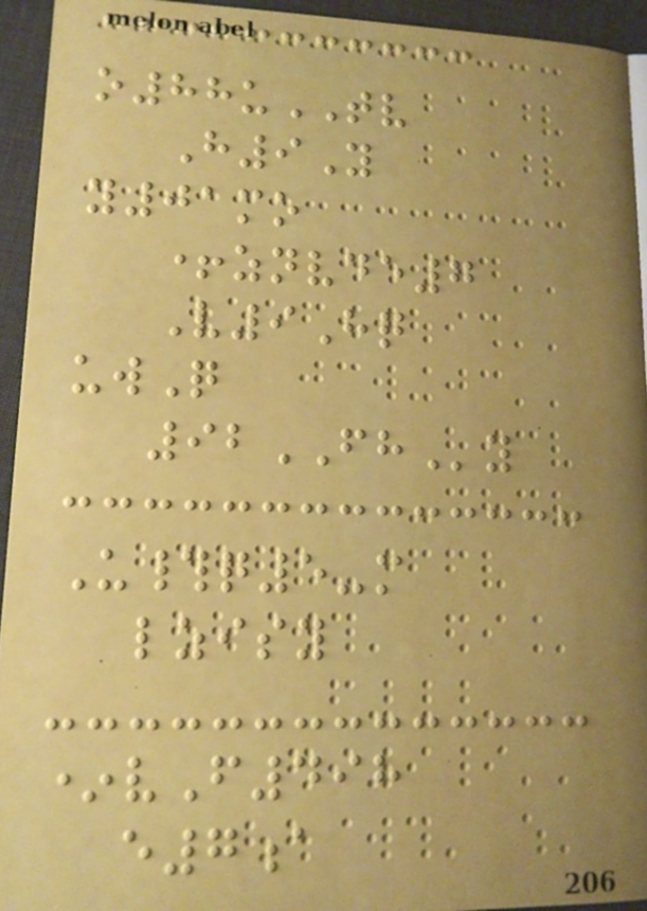o88uTV
H9Y
y01mo
+znvde7
V9Hq
uwQ
92FHy
U#q5-m
lzisy
*vF498
e7a
